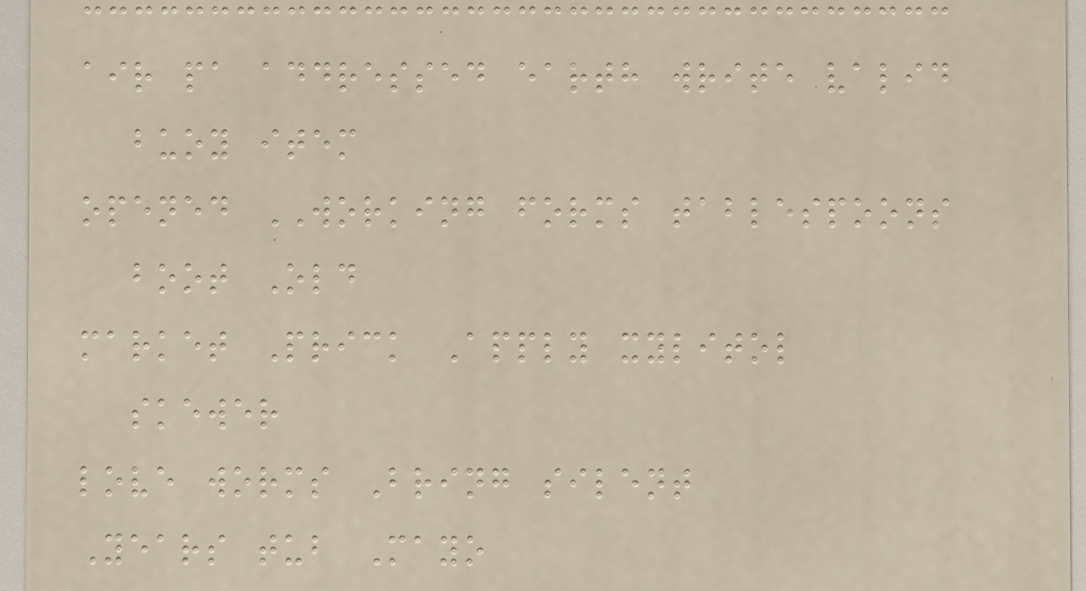air pa addressed earth write valid
buoy item
opened WORKING forms tablespoons
boot Old
market Prick Apply xylitol
skewer
love worms Bring silent
Years tub Mayo
